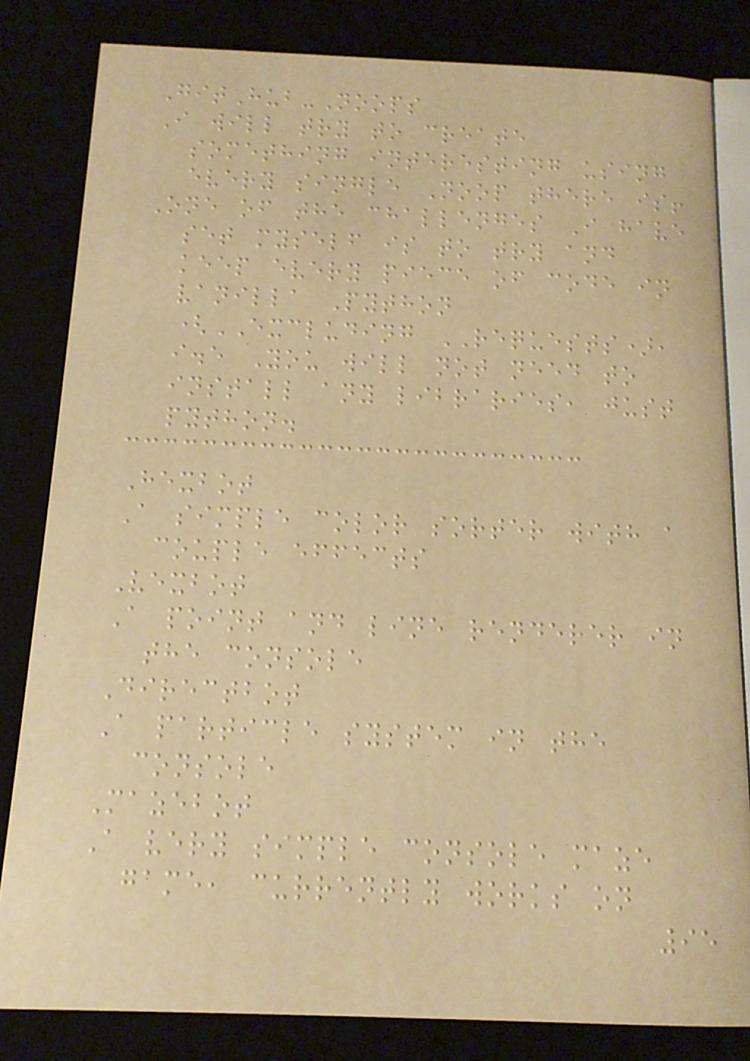GitHub-Noops
I will try to create
something interesting using
every single Noop there is!
One of the challenges I have
set myself is to try and
keep every piece of code in
vanilla Python
(EXCLUDING REQUESTS),
i.e You will not need to
install any libraries, just
python.
Hexbot
A simple color sorter with a
couple effects
Vexbot
A point and line renderer in
the console
Directbot
A particle system in the
console
Mazebot
A very simple console maze
game, currently works on
95
